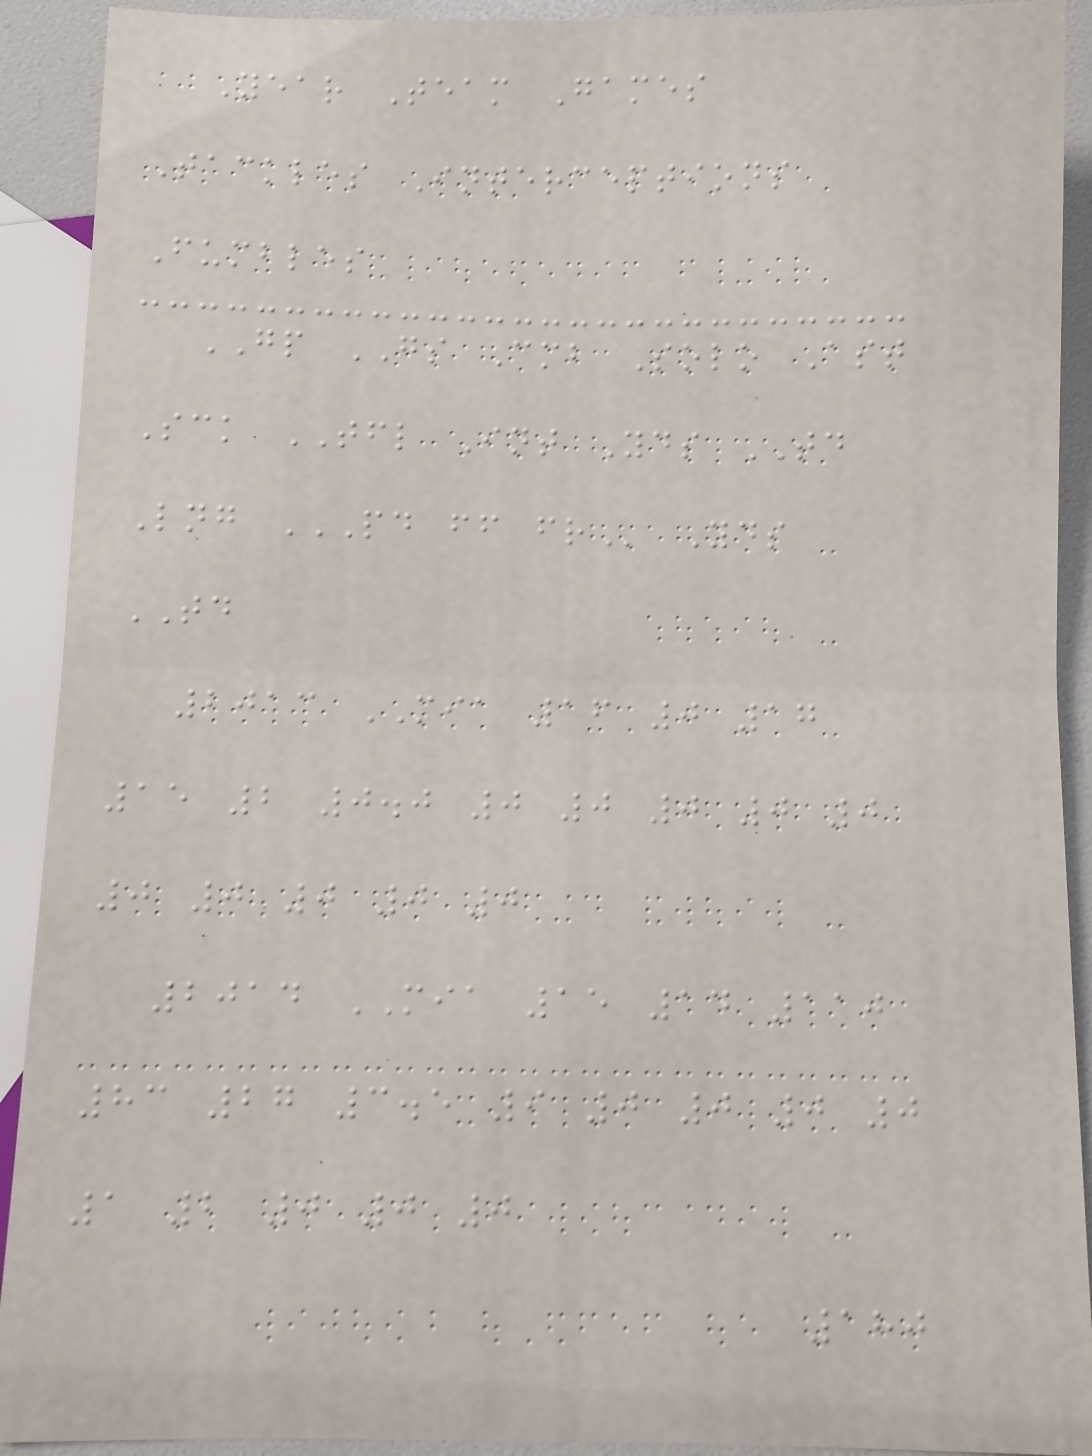Year Team Games
Tackles Interceptions
Fumbles
GP GS Cmb Solo Ast
Sck TFL Int Yds TD
Lng PD FF FR Yds
TD
2013 MIA 16 0 17
15 2 0.0 0 0 0 0 0
0 0 0 0 0
2014 MIA 15 14 110
83 27 3.5 9 0 0 0 0
1 2 0 0 0
180
